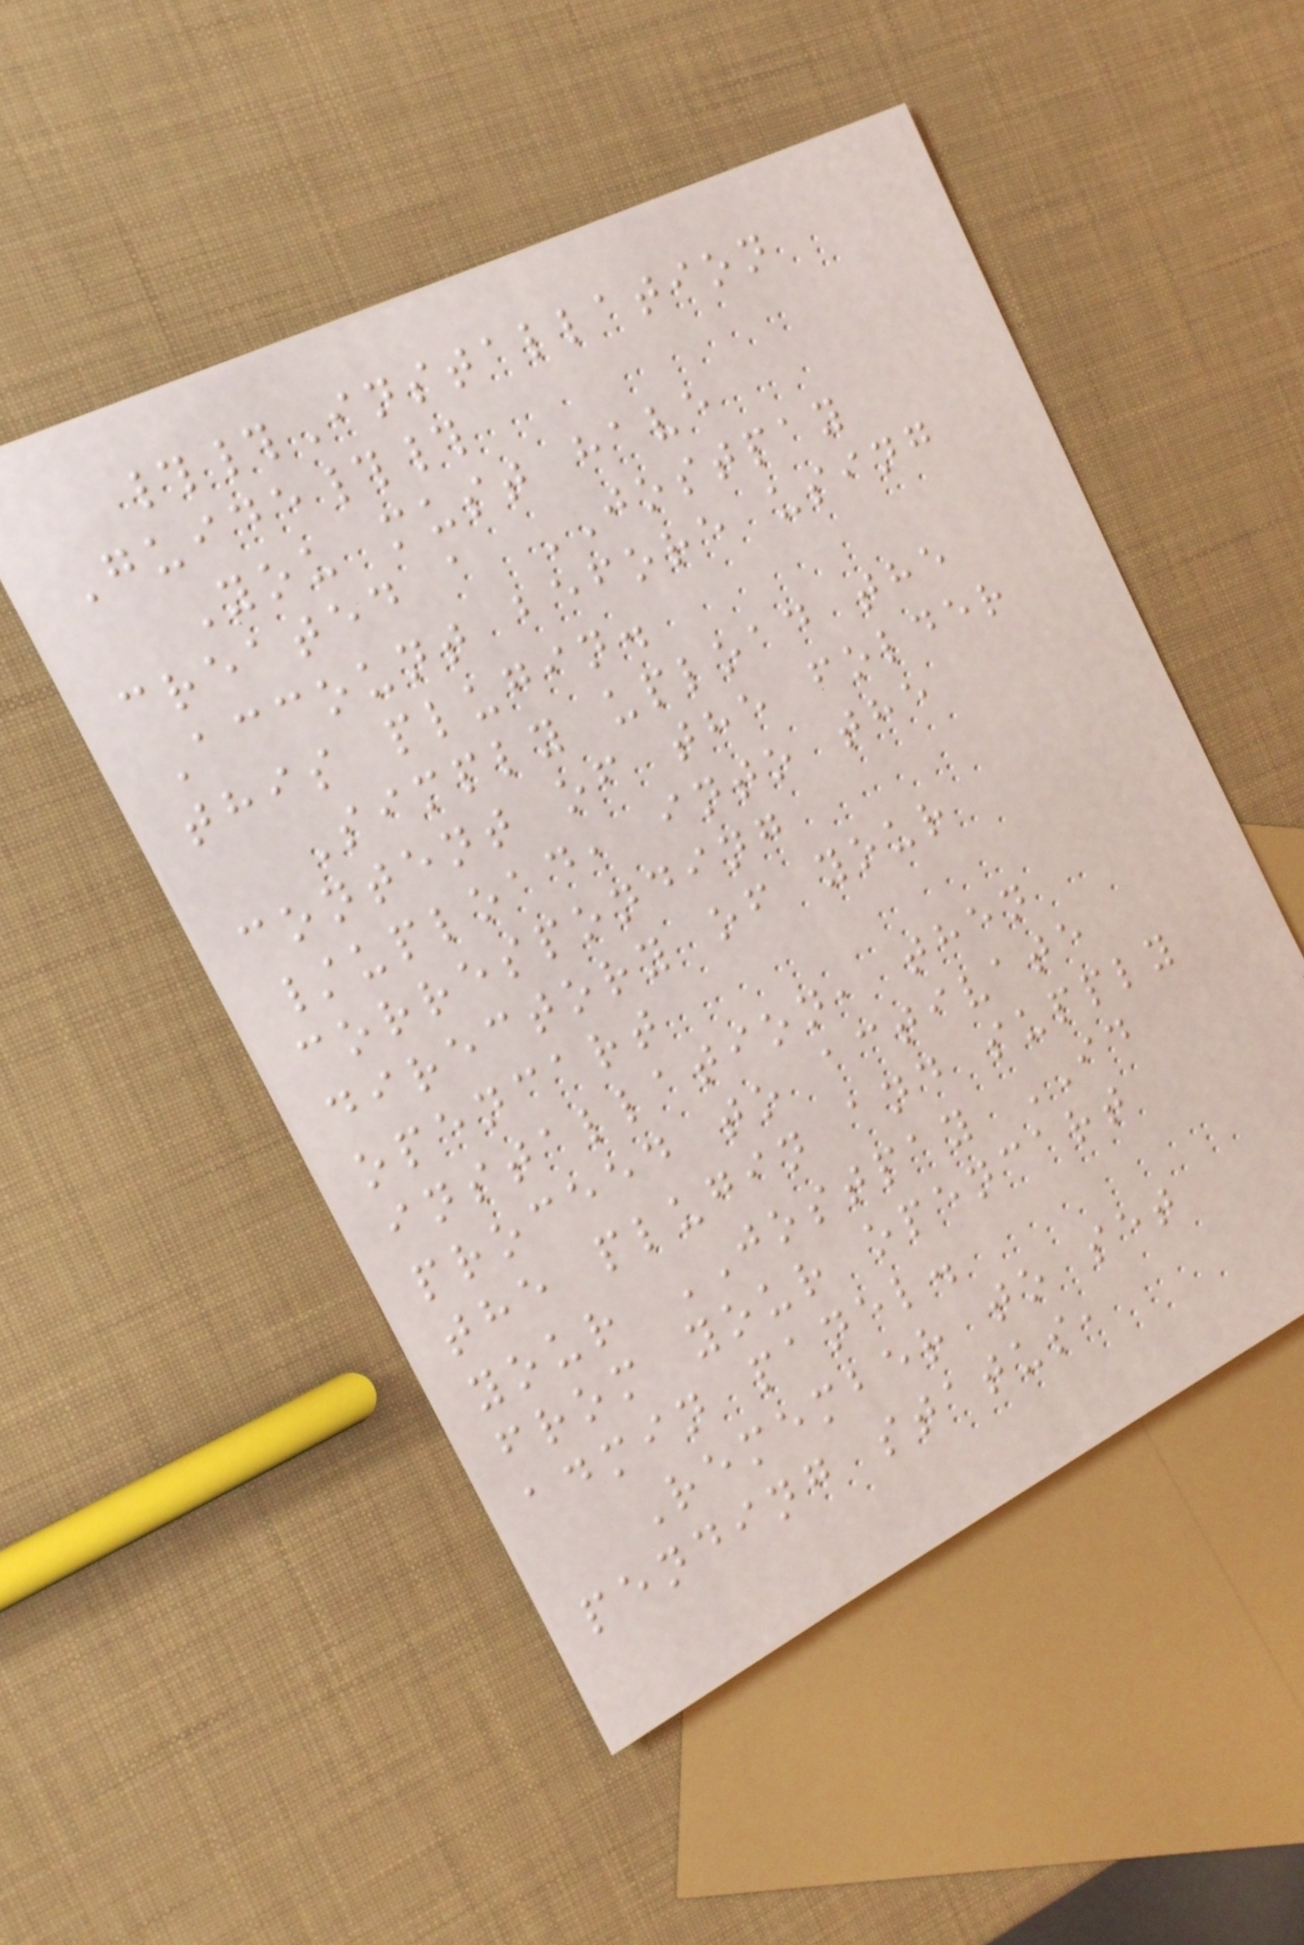##Installation
Guide##
You must have
created a JOSTPAY
Account before using
this plugin.
Simply upload the
content of the folder
/upload, into the
corresponding
directory of your
opencart
installation, then
proceed to activate
the plugin and supply
your JOSTPAY ID
from your opencart
admin panel.
Remember to set
pending status,
